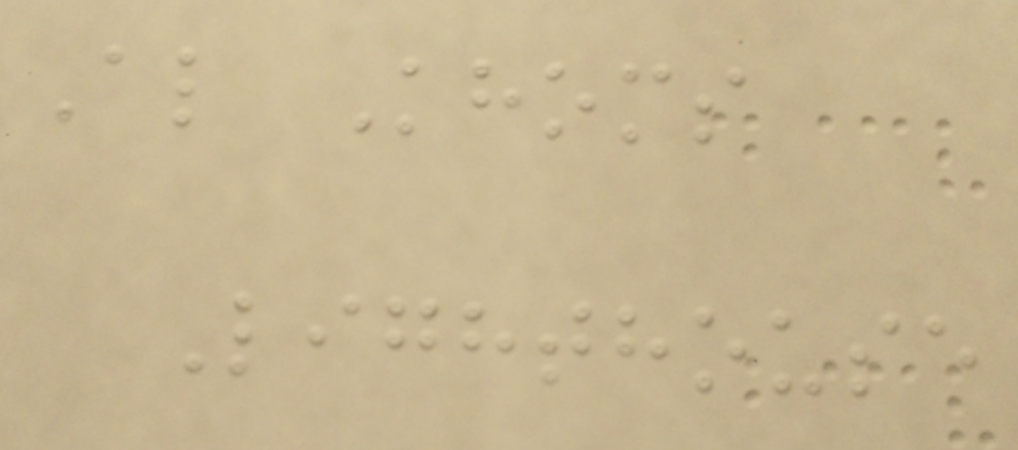Al Khoms
Lighthouse
